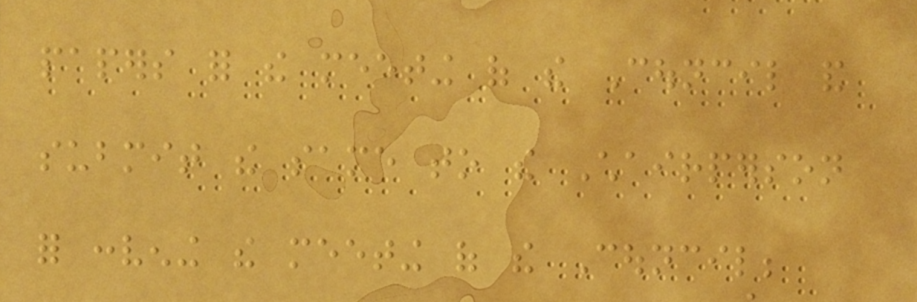papers for the meeting of the Council and
submit the same to the Chairperson
for convening the meeting of the Council;
